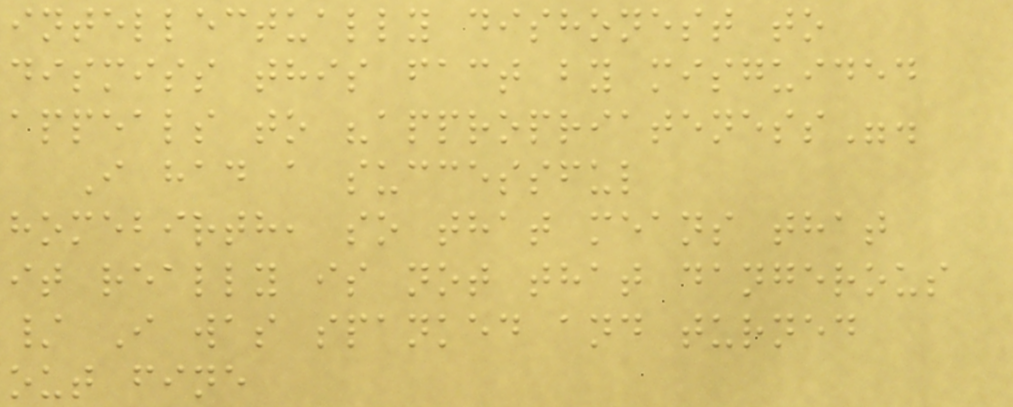intellectually dishonest to
dismiss this fact by misguided
appeals to "appropriateness".
I had a successful
homebirth, so that means that
it really is not that dangerous
/ I was spanked and turned
out fine
